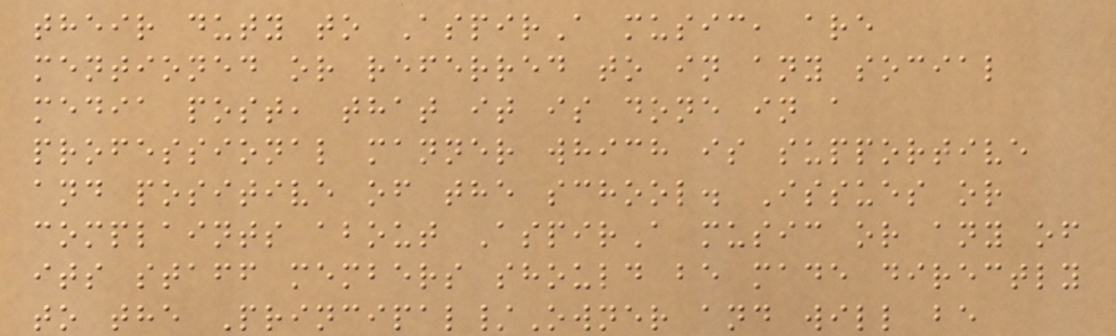their duty to AspirA music, are
mentioned or referred to in any social
media post, that it is done in a
professional manner which is supportive
and positive of the school. Issues or
complaints about AspirA music or any of
its staff members should be made directly
to the Principal/Owner and will be
